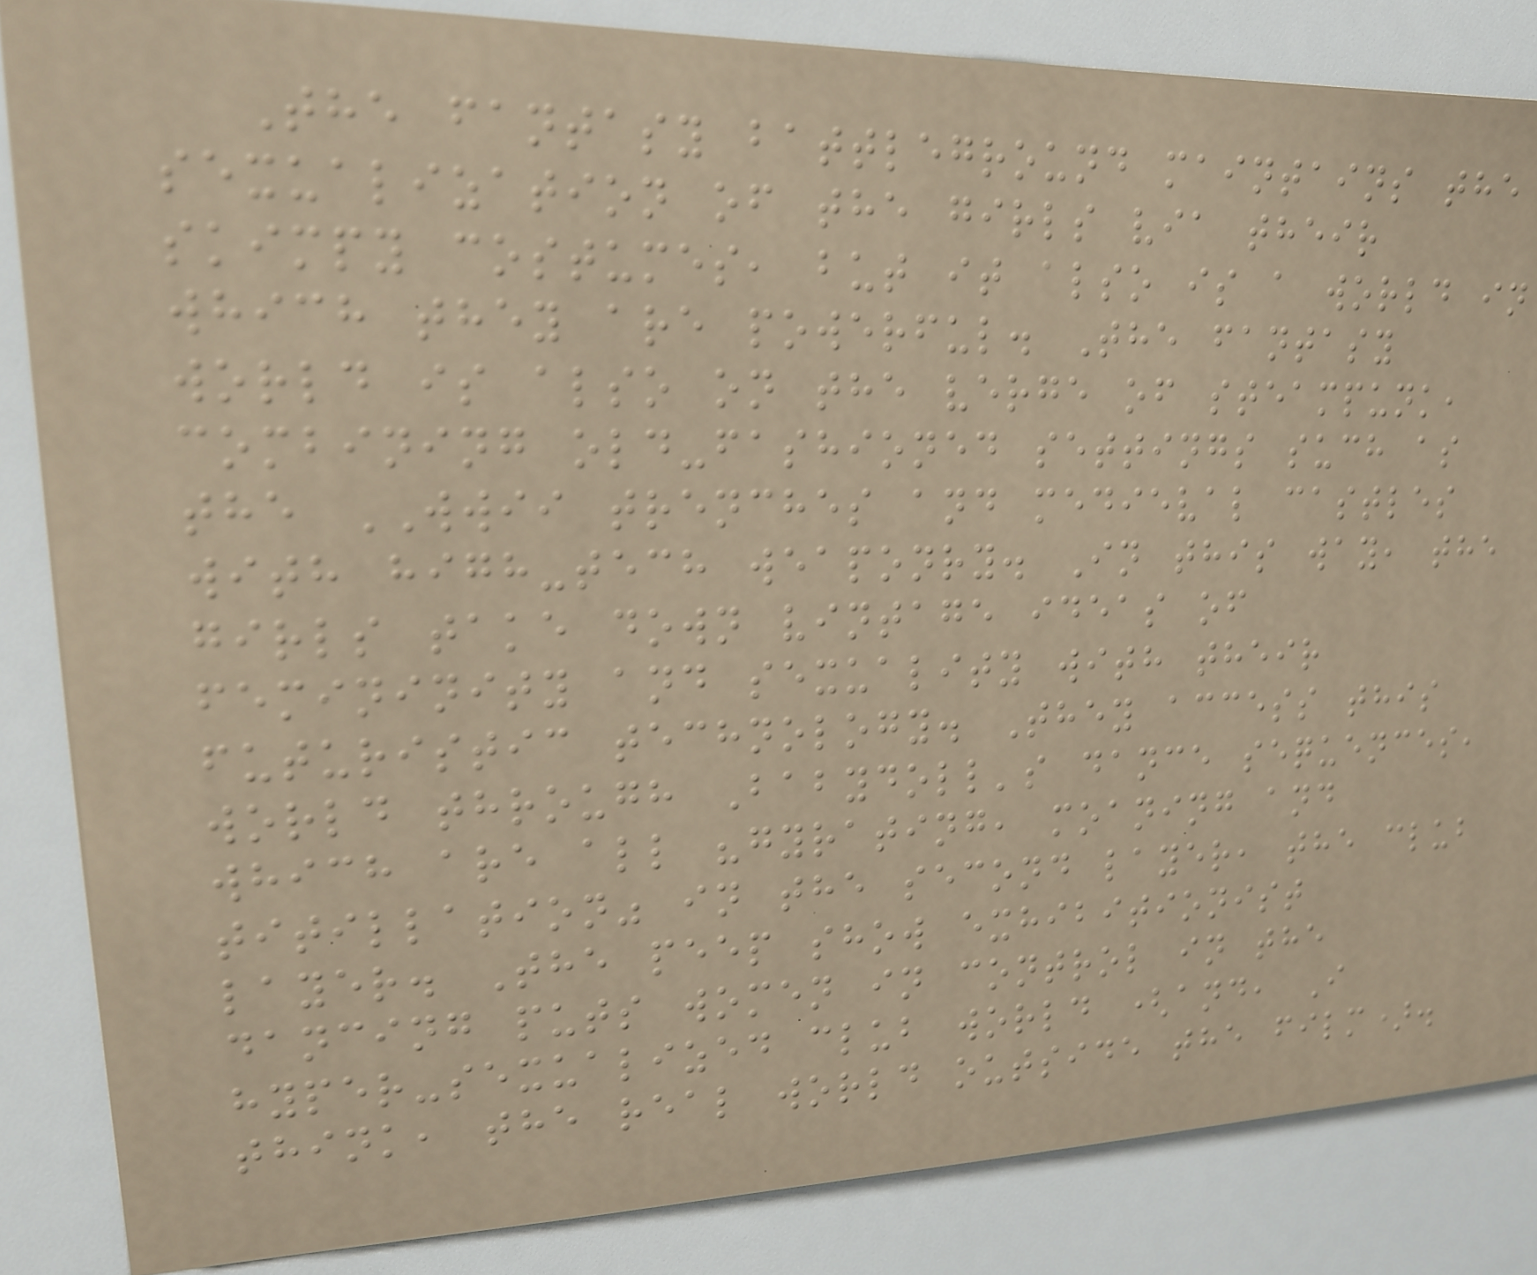The fantasy battleground maintains the
sexualization of the girls via their
skimpy costumes, but it also is a world in
which they are powerful. The fantasy
world is also on the verge of steampunk,
combining old-fashioned settings such as
the WWII trenches and medieval castles
with high-tech weaponry. In this way, the
girls take down vintage ideas of
femininity and sexuality with their
futuristic technology. They access this
world through Babydoll's dance sequences,
which are all "gyrating, moaning and
titillation" in the second layer, the club
layer. The peep show exhibitionist
dancing puts women in control in the
hyper-sexualized club world (and, I
think, the real world outside the film).
